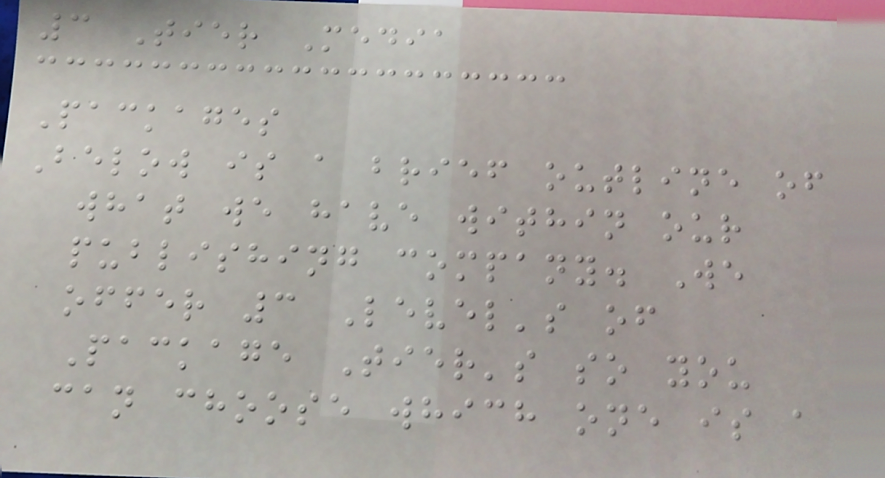3 Tier Media
Packages
Below is a brief outline of
what we have within our
publishing company. We
offer 3 Level's of
Package Tier's so you
can choose which one is a
